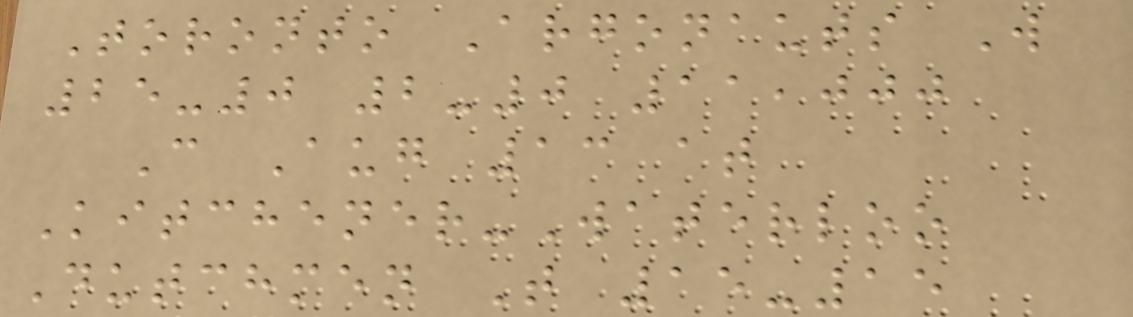Toronto Argonauts W
25-0 2-0 11,000
C Aug 13 at
Kitchener-Waterloo
Dutchmen T 15-15
